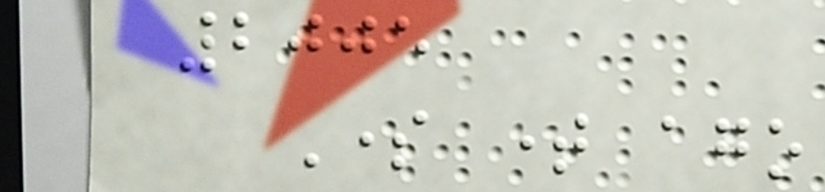2005
Some time ago
